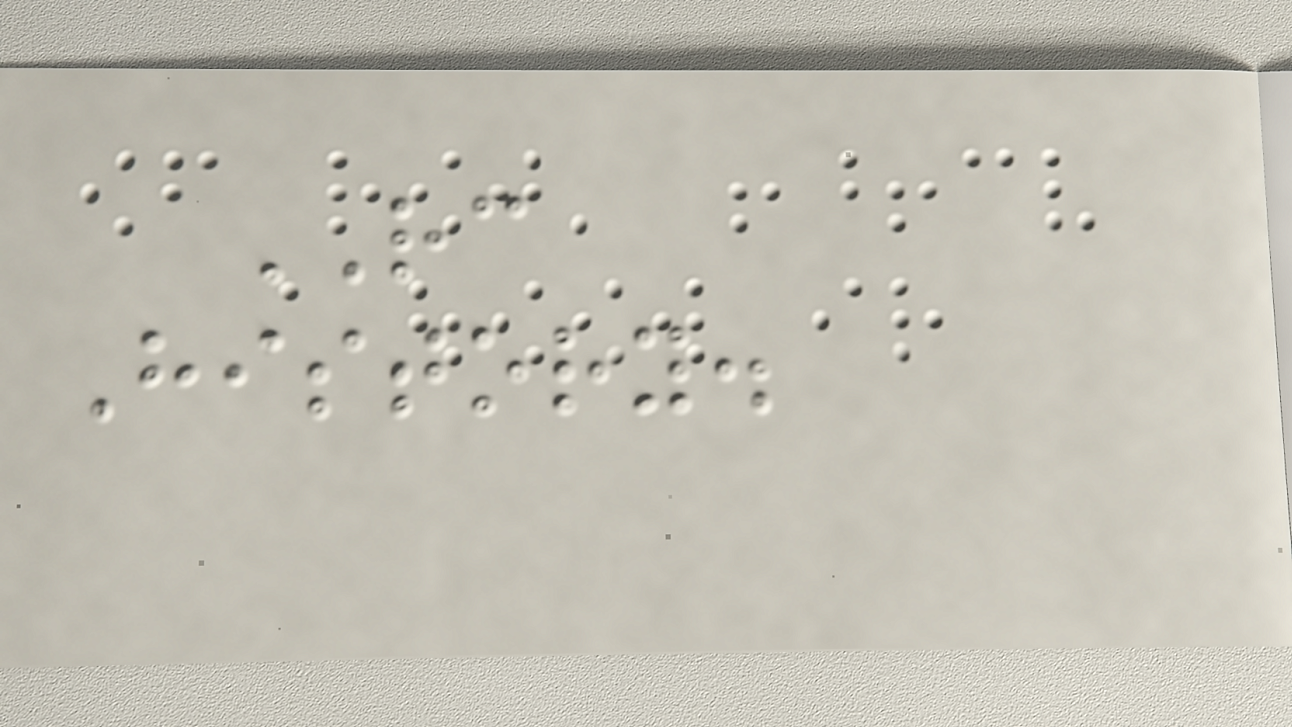RC
History.
